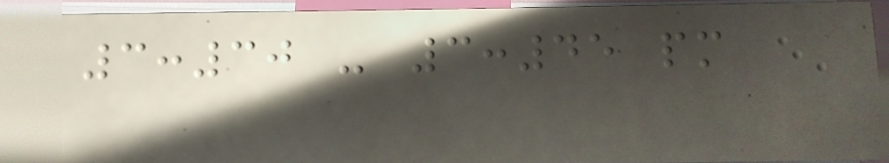3:30 - 3:45 pm
